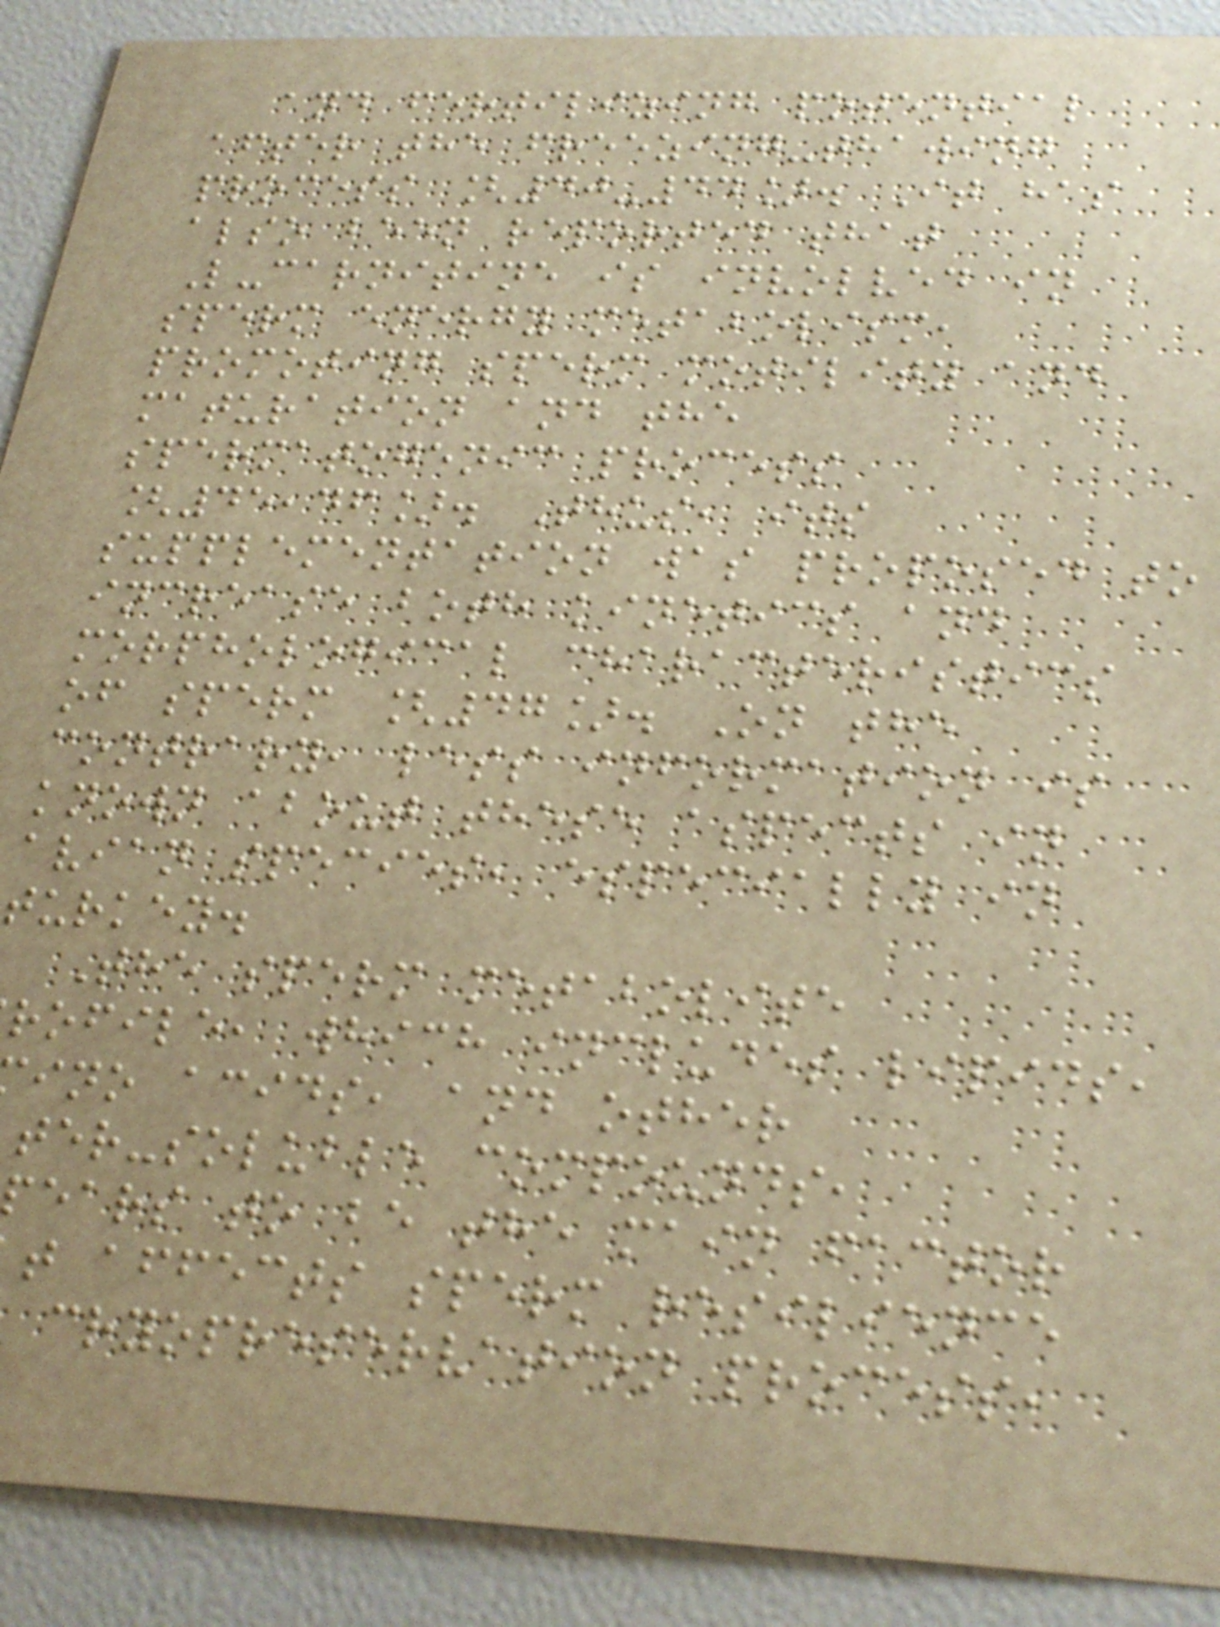and fertilizing potential
after the freezing-thawing
process [40-44]. It has
also been reported that
L-carnitine is involved in
sperm energy metabolism,
promoting sperm motility and
maturation and the
spermatogenic process
[45,46]. Thus, its
supplementation was proposed to
increase both kinetics and
morphological characteristics
of sperm [47]. On the
contrary, less information is
known about these aspects in
avian species, especially in
turkey.
The sperm metabolite
rofile, which includes lipids,
ino acids, and other
ter-soluble compounds,
ears to be the main factor
t affects sperm resilience
cryopreservation process,
